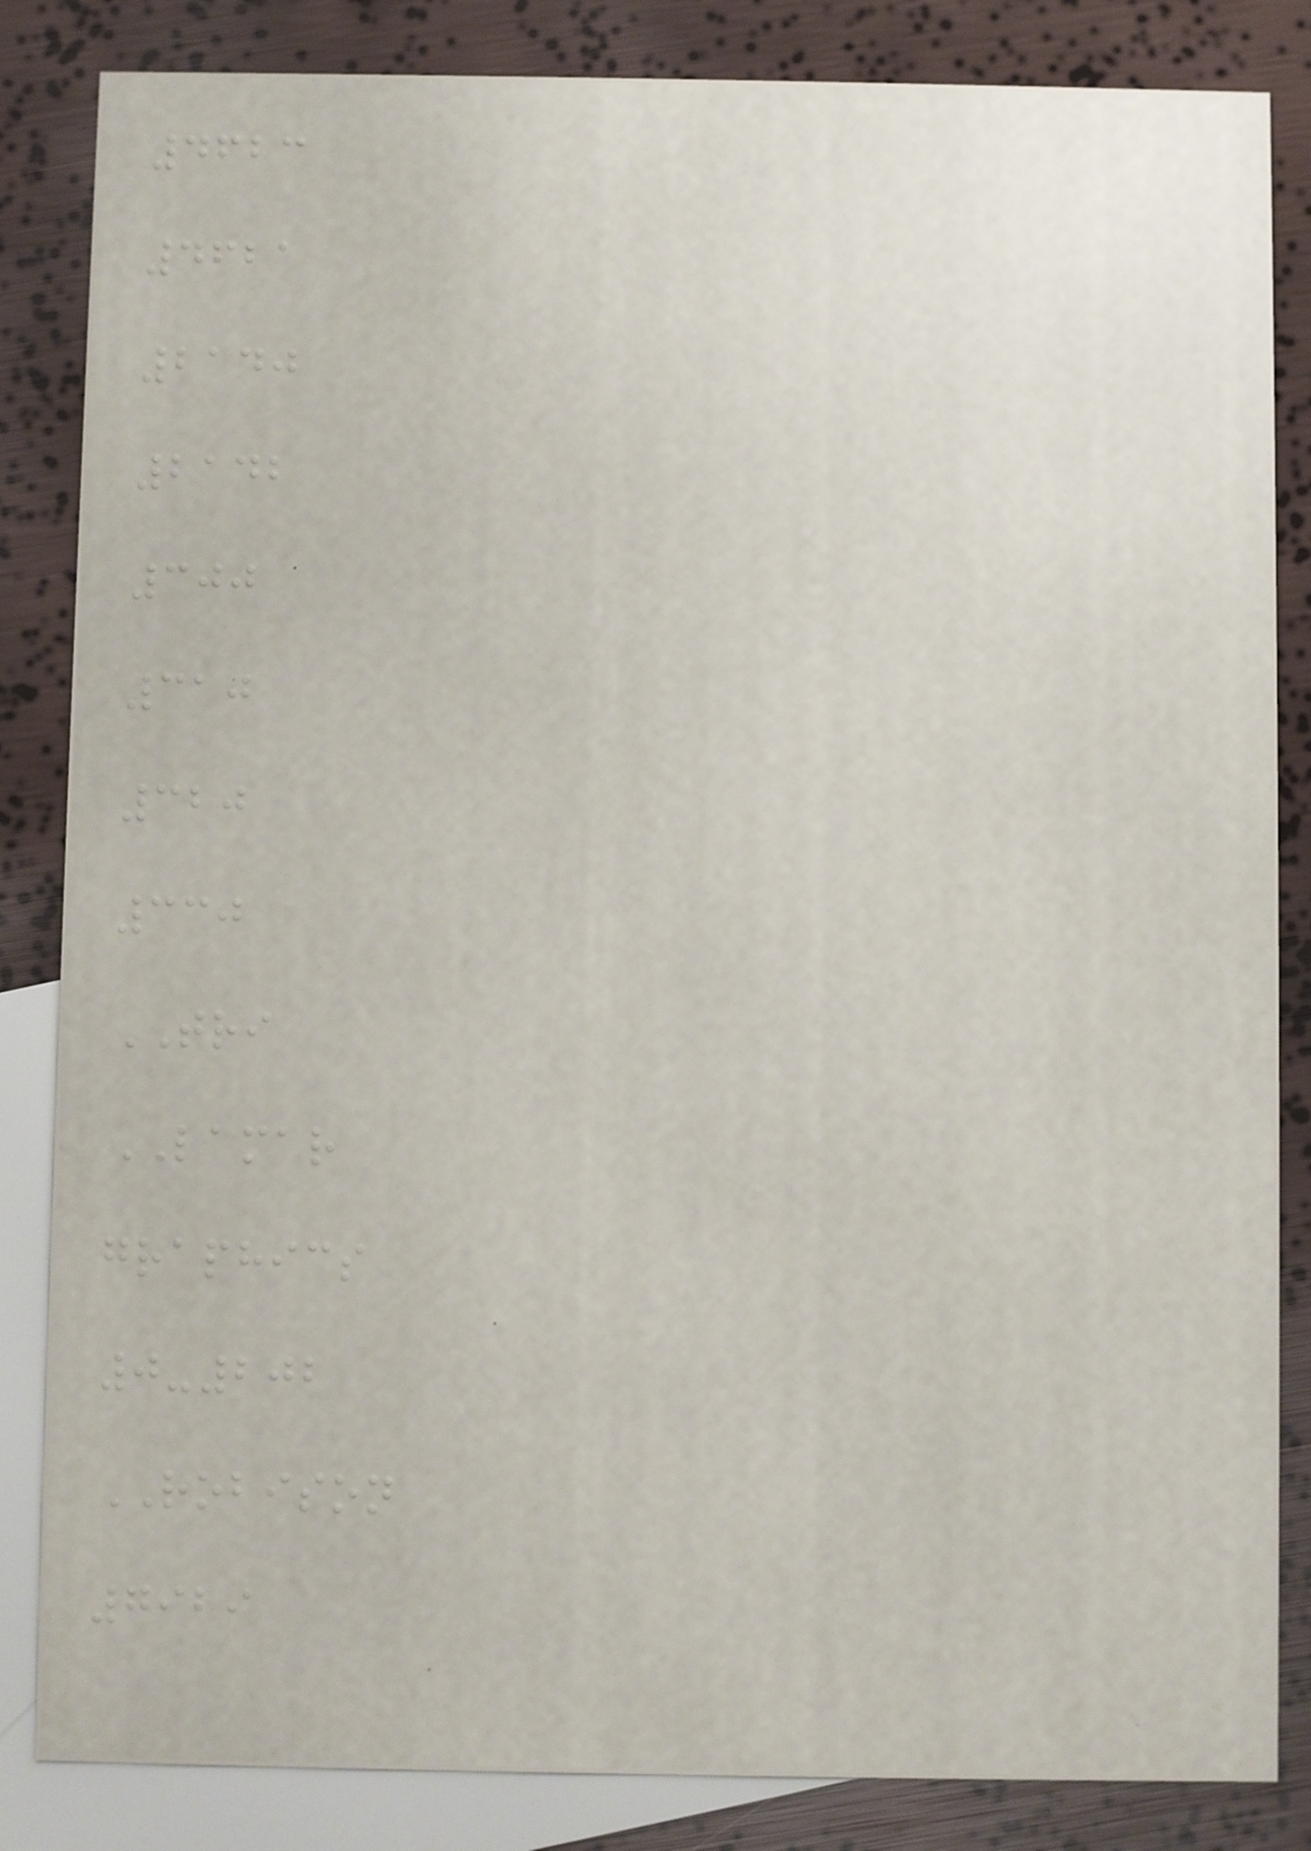4623
4621
2140
2142
300
310
320
330
TRI
LAMAR
graphics
0-202
ROBISON
7929
